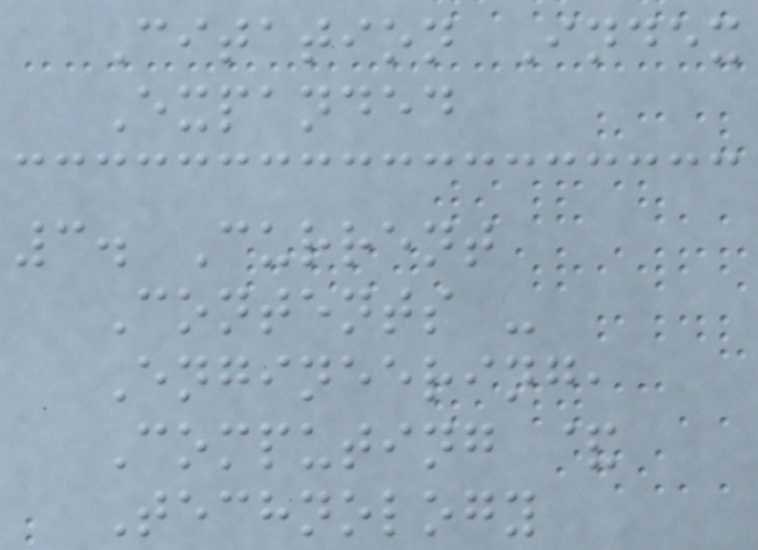Citation Index
Expanded
3. Current
Contents -
Engineering,
Computing &
Technology
